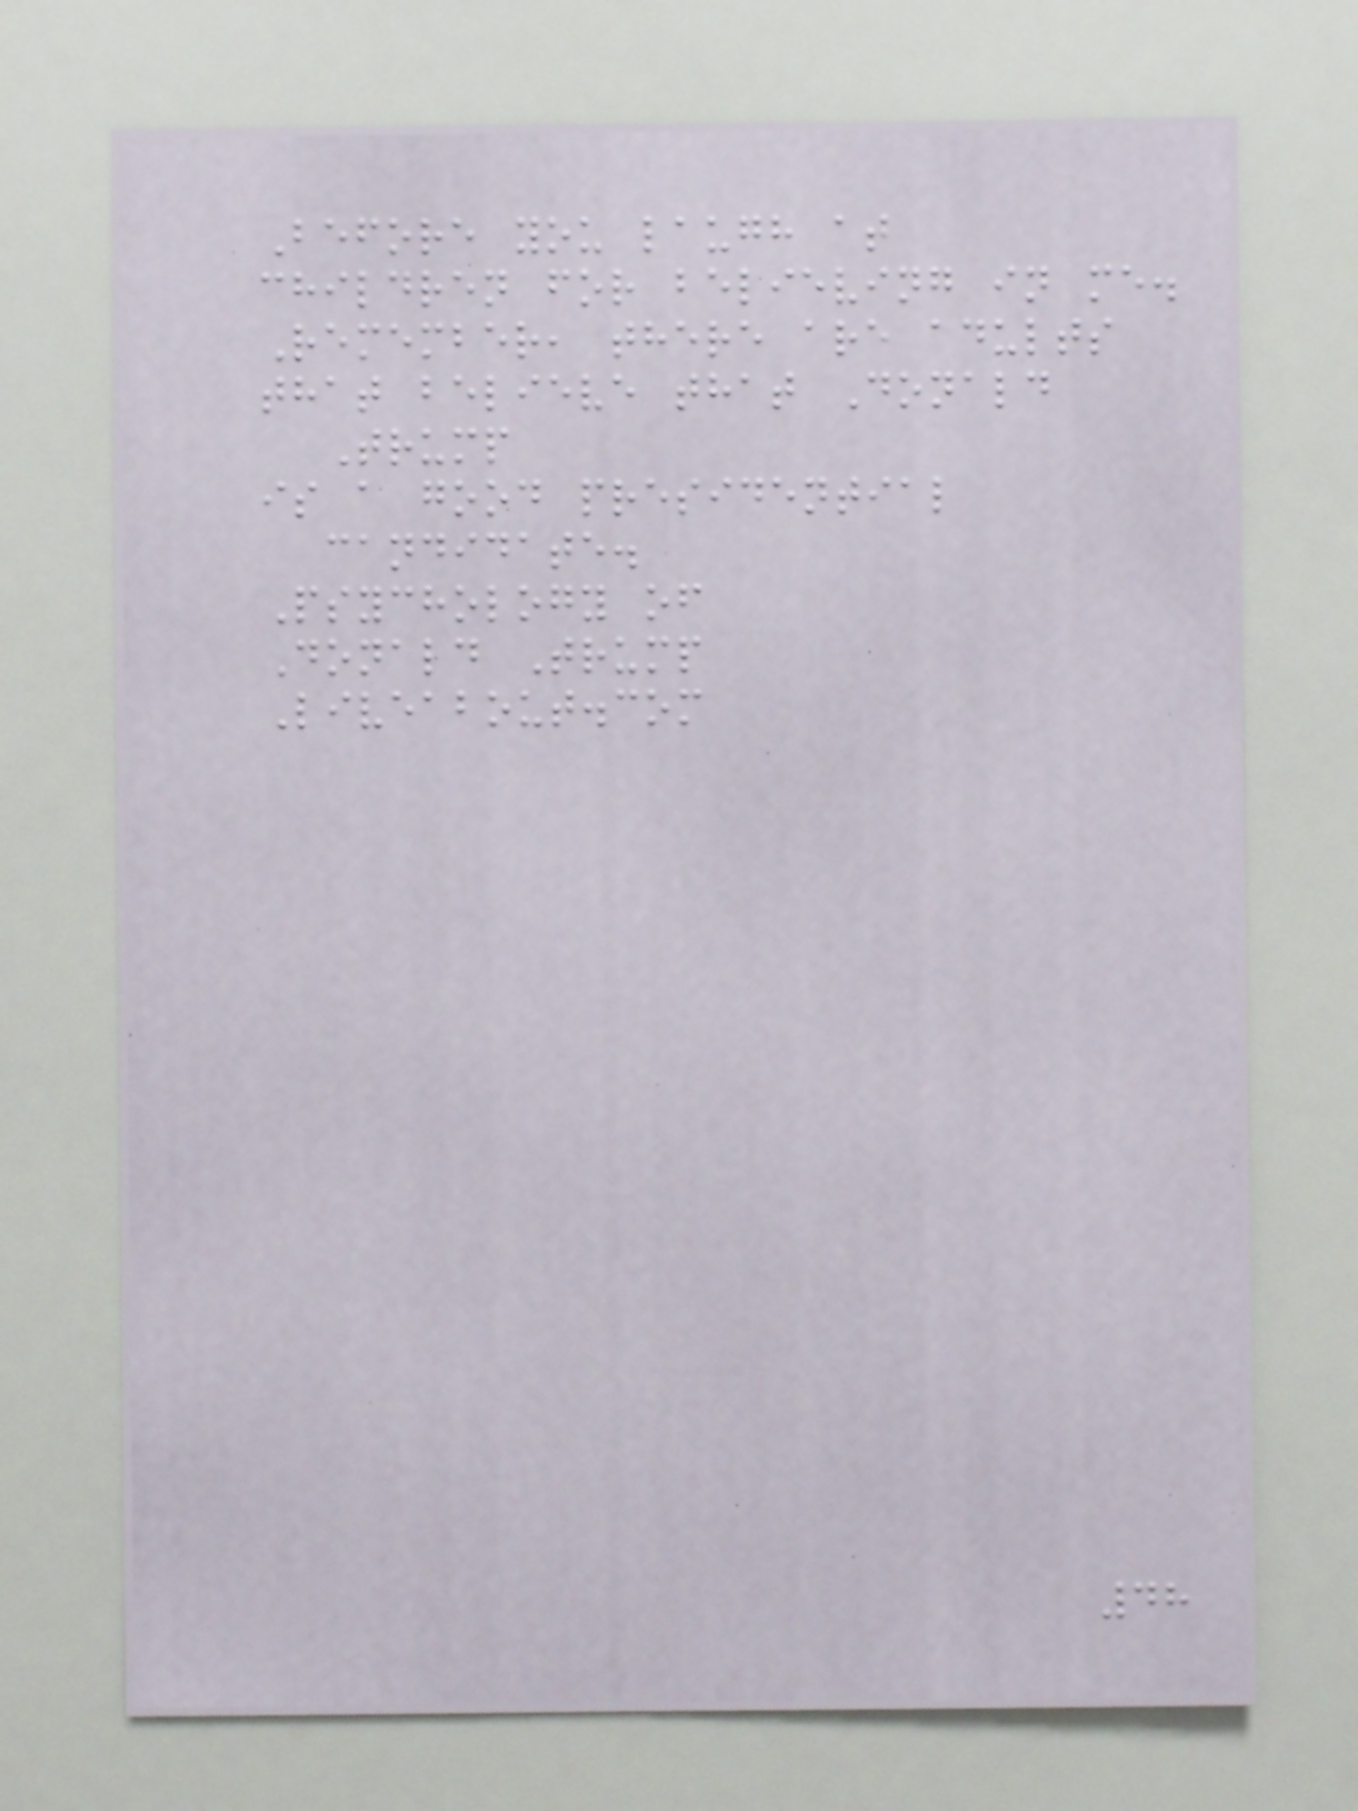Before you laugh at
children for believing in me.
Remember, there are adults
that believe that Donald
Trump
is a good presidential
candidate.
Psychology of
Donald Trump
Liveabout.com
48
